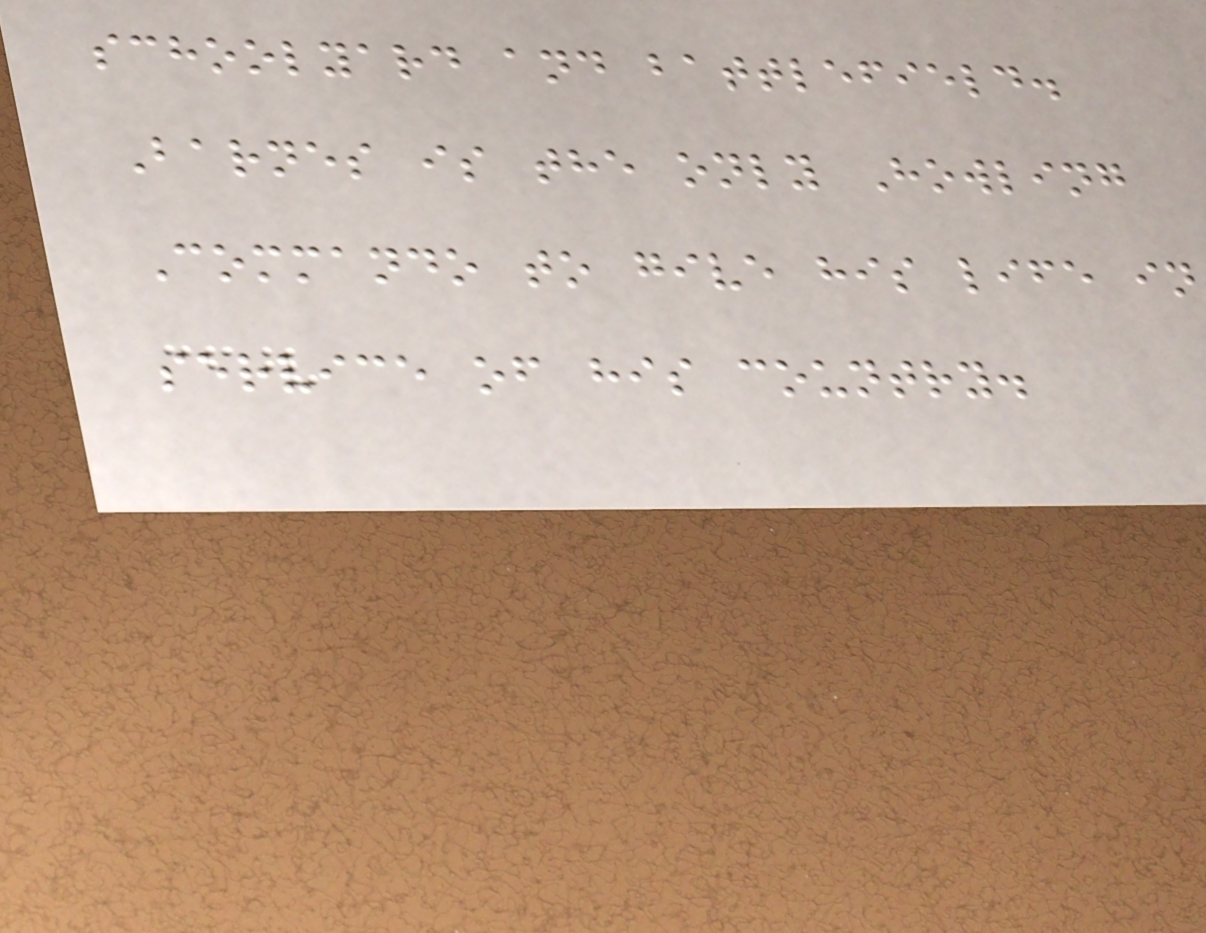schoolyard and battlefield.
Barnes is the only Howling
Commando to give his life in
service of his country.
